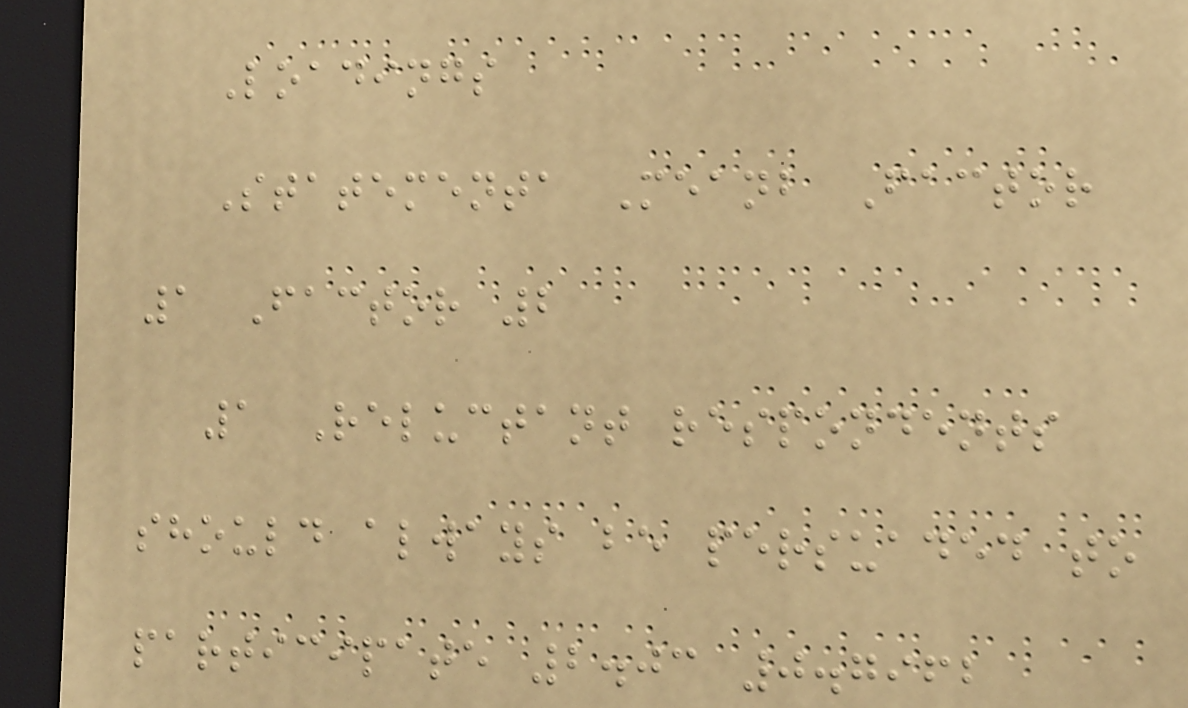Loadings
Statementa Meanb Factor
1 Factor 2
1 Reluctant respondents
should always be persuaded to
participate 2.03 0.7962
